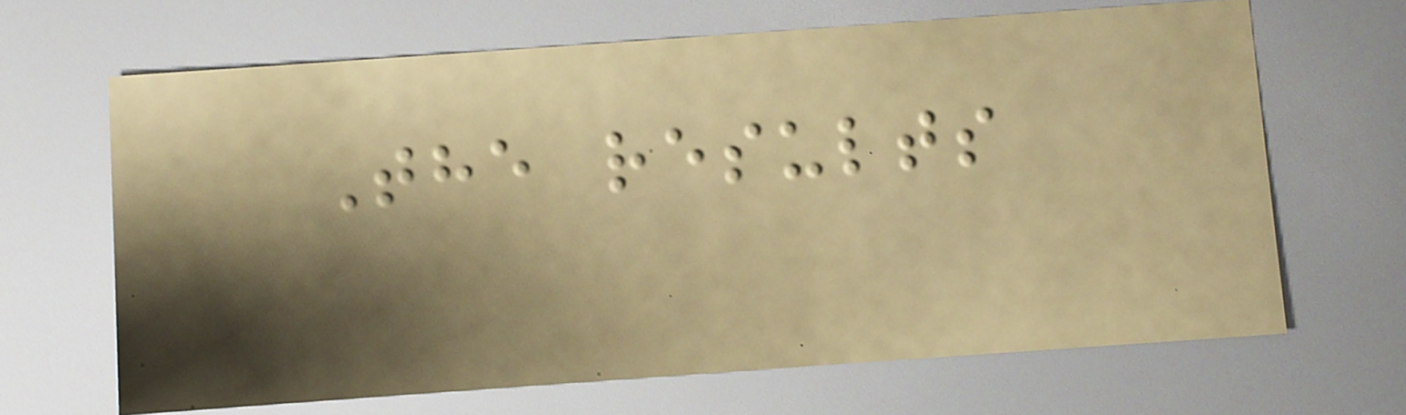The results
